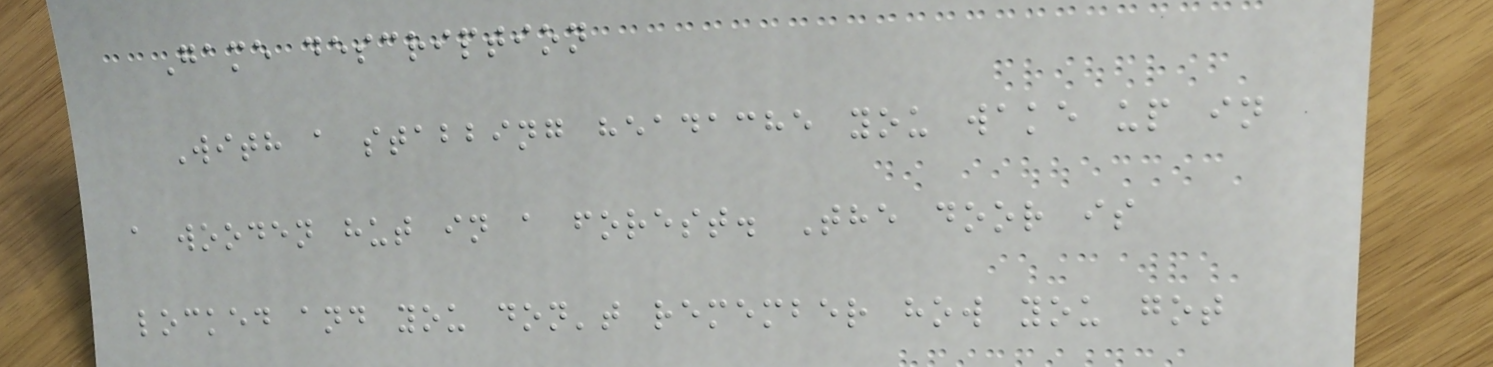Game description
With a stabbing headache you wake up in
a wooden hut in a forest. The door is
locked and you don't remember how you got
